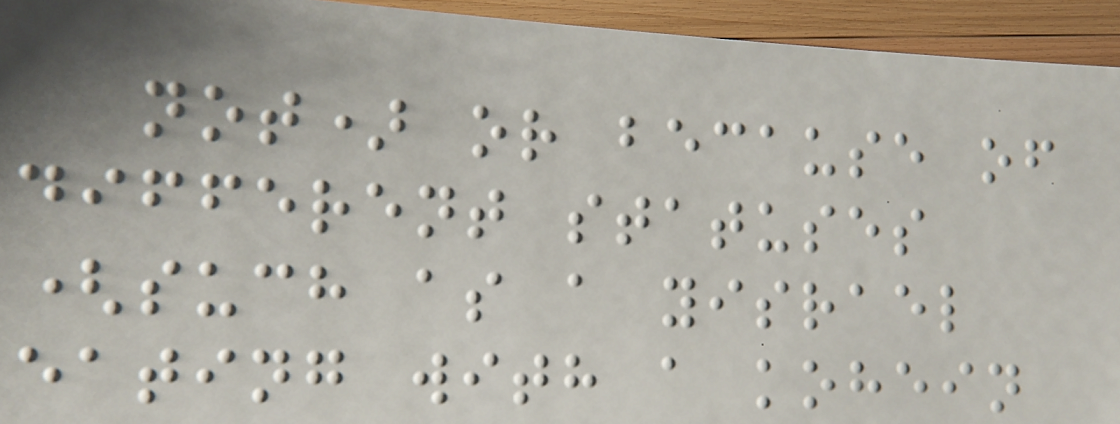not) or because of
different statuses
(such as a yisrael
eating with a kohein
